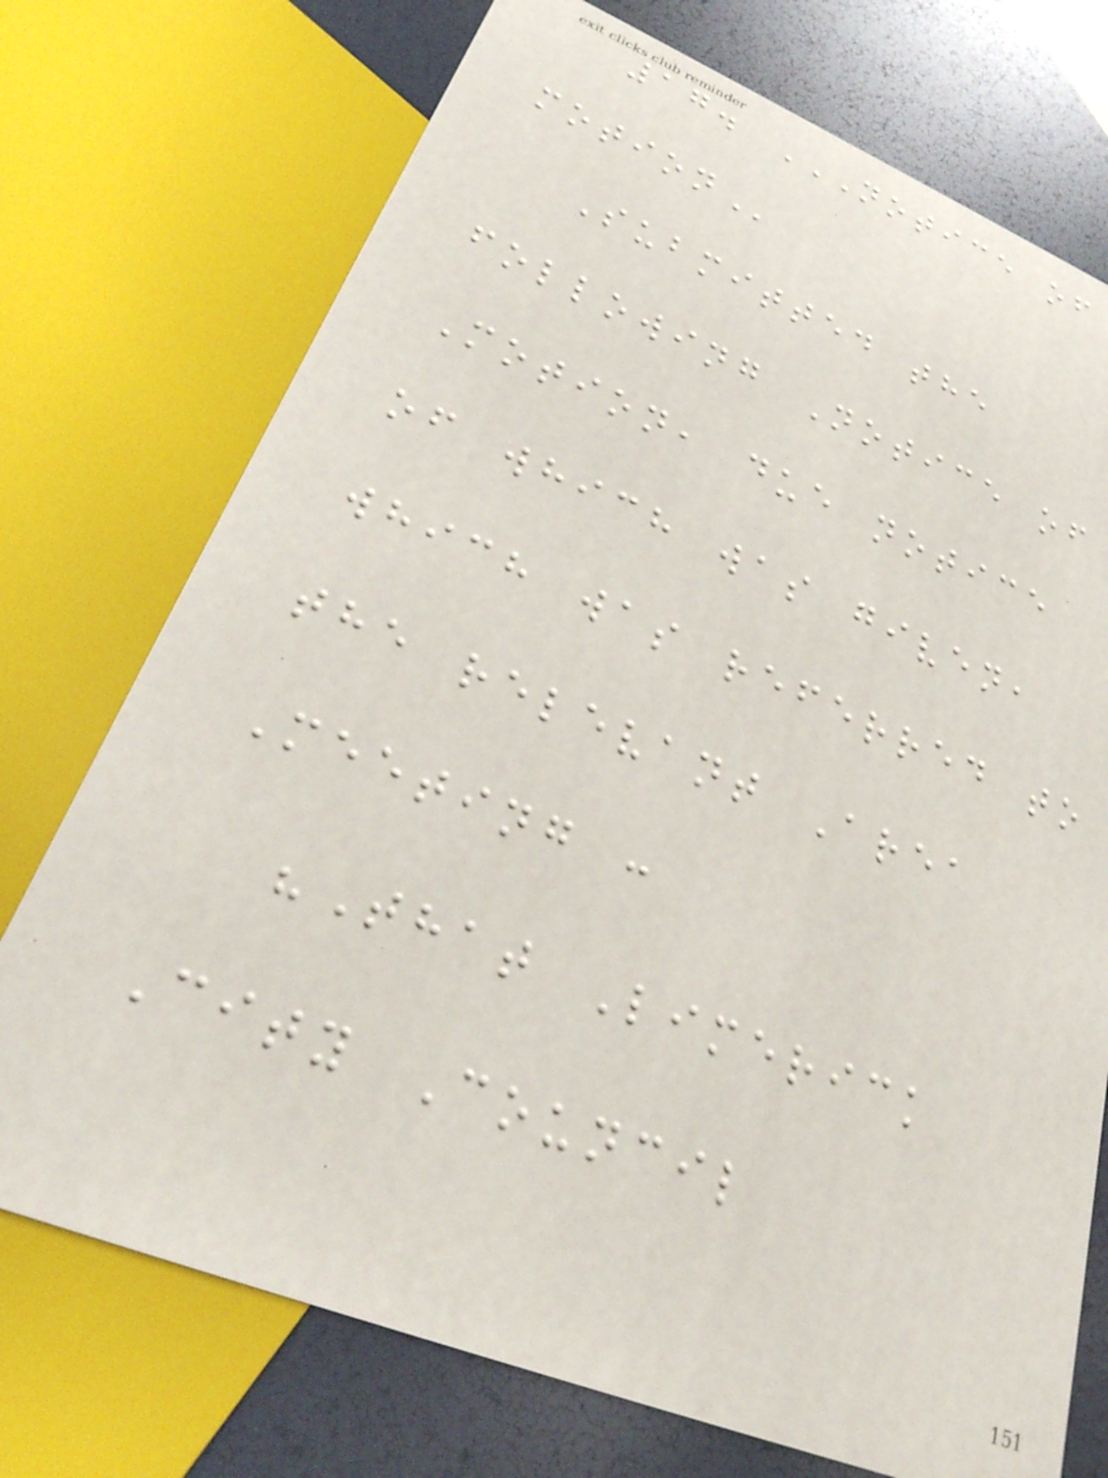17. NOTICE OF
MOTION
Submitted the
following Notice of
Motion, due notice
of which was given,
which was referred to
the relevant Area
Meeting :
"That Limerick
City Council
